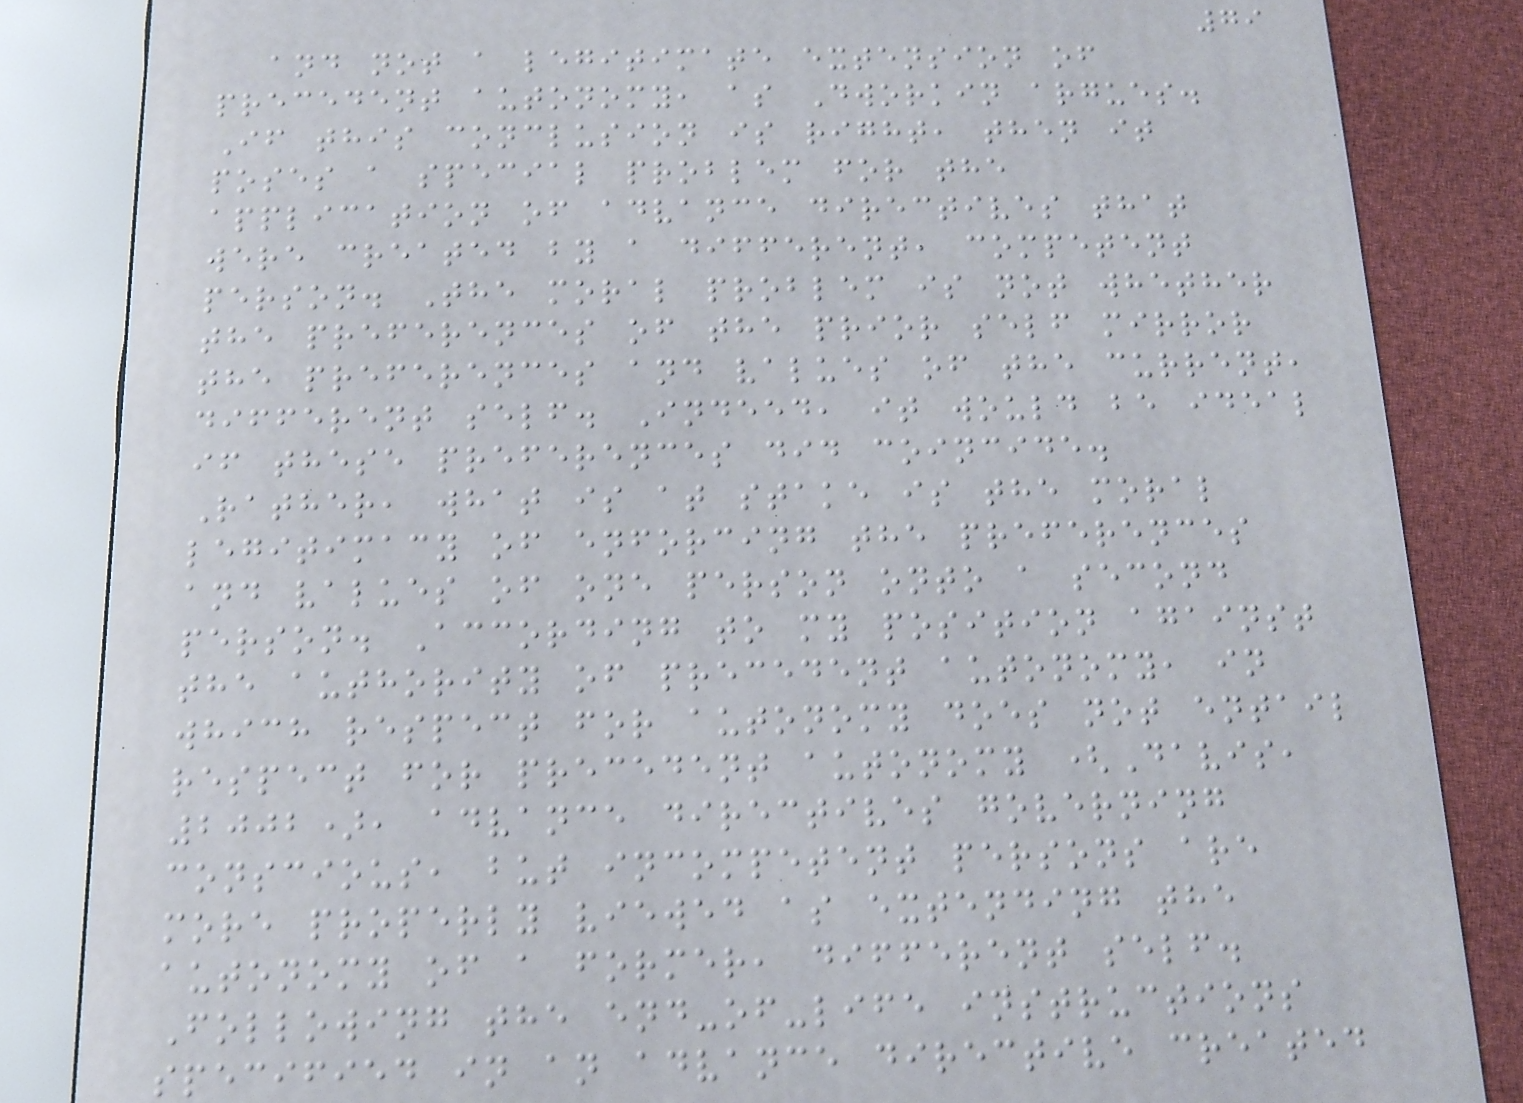79
and not a legitimate extension of
precedent autonomy, as Dworkin argues.
If this conclusion is right, then it
poses a special problem for the
application of advance directives that
were created by a different, competent
person. The moral problem is not whether
the preferences of the prior self mirror
the preferences and values of the current,
different self. Indeed, it would be ideal
if these preferences did coincide.
Rather, what is at stake is the moral
legitimacy of enforcing the preferences
and values of one person onto a second
person. According to my position against
the authority of precedent autonomy, in
which respect for autonomy does not entail
respect for precedent autonomy (Davis,
2002), advance directives governing
conscious, but incompetent persons are
more properly viewed as extending the
autonomy of a former, different self.
Following the end-of-life instructions
specified in an advance directive created
